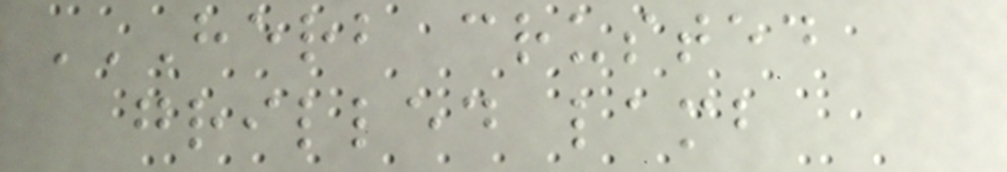HERB CRUSTED
GRILLED LAMB
